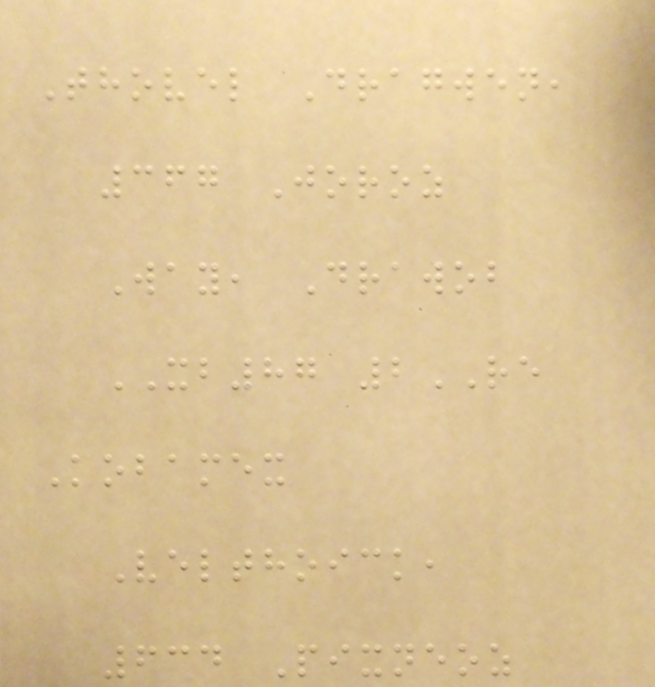Thovel Dragwen,
367 Joroz
Way, Drawob
XB87 2RE
Kobamex
Velthoick,
634 Pixneoz
